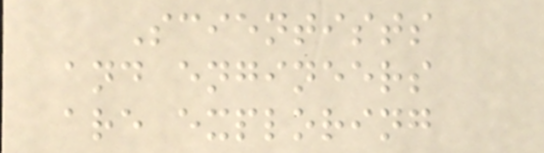Scientists
and engineers
are exploring
